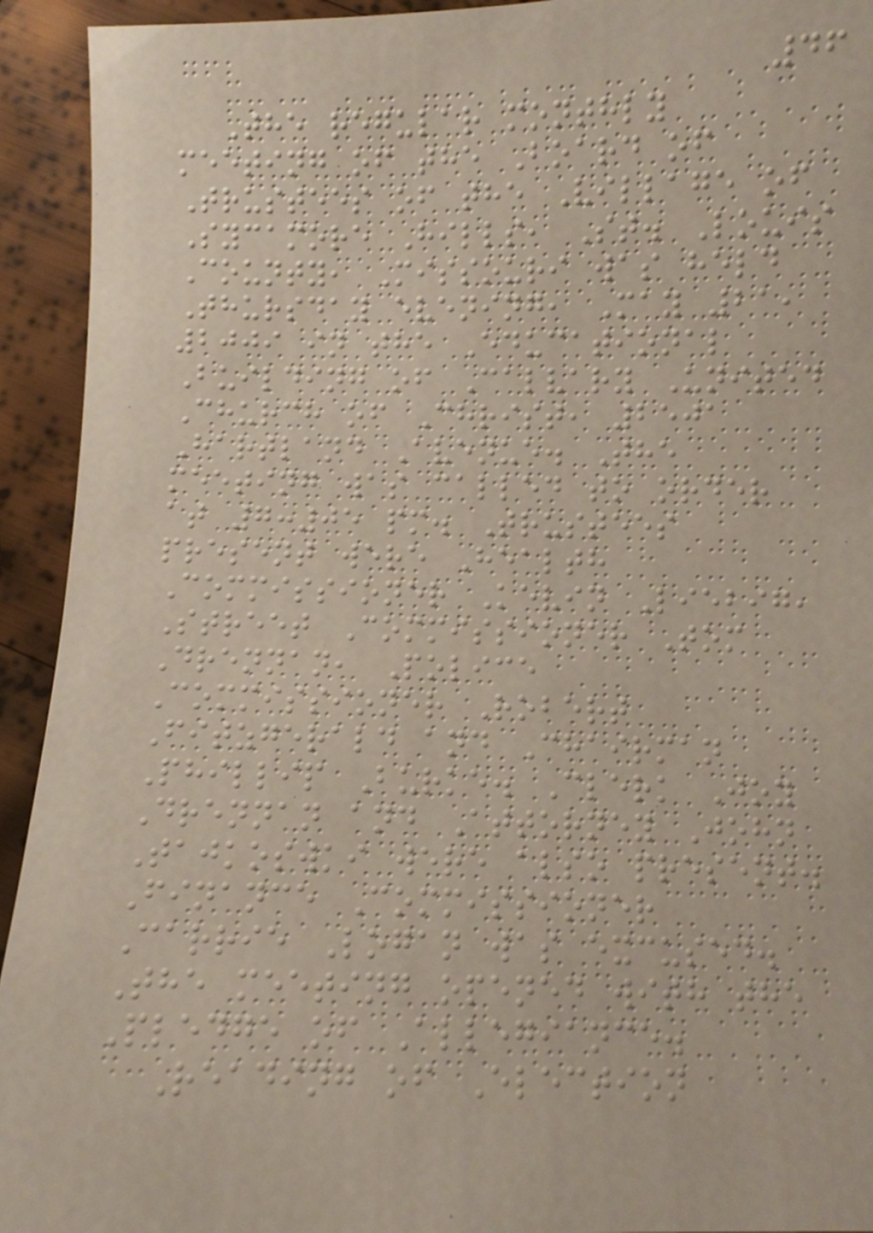46
The regular monthly
meeting of the Board of
Trustees of the Village of
Sycamore Hills, St. Louis
County, Missouri was held
Thursday evening, May 21,
2009 in the Educational
Building of Calvary United
Church of Christ, 2501
Hartland Avenue. The
meeting was called to order
at 7:05 pm. Trustees
present were Health
Commissioner Kevin Liebig,
Street Commissioner Tom
Drennan, Police
Commissioner Robert
Fitzgerald and Chairman
Phillip Burke. Clerk Joy
Drennan and Attorney John
Tajkoswki were also present.
Finance Commissioner
Carrie Logan was excused.
The meeting opened with the
Pledge of Allegiance.
Reading of Election
